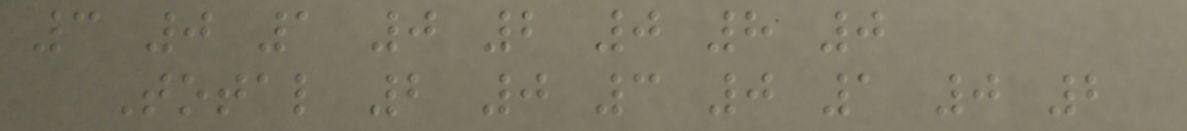3 0 1 0 2 0 8 0
Total 2 0 3 0 1 0 2
